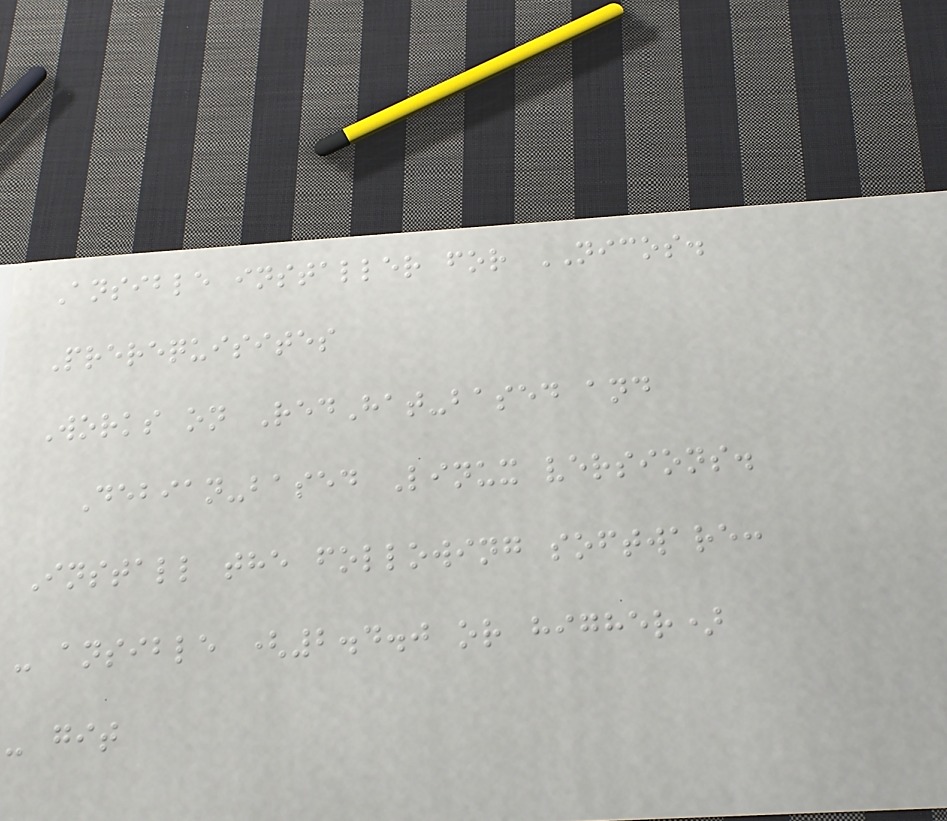Ansible installer for NICOS.
Prerequisites
Works on RedHat-based and
Debian-based Linux versions.
Install the following software:
- ansible (2.4.0 or higher)
- git
